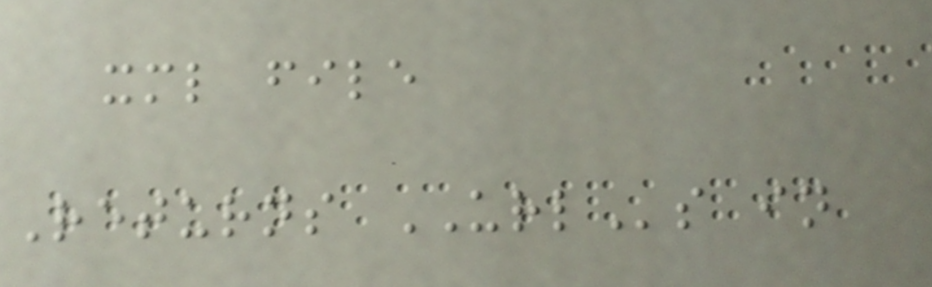xml file
Returns URLs in
